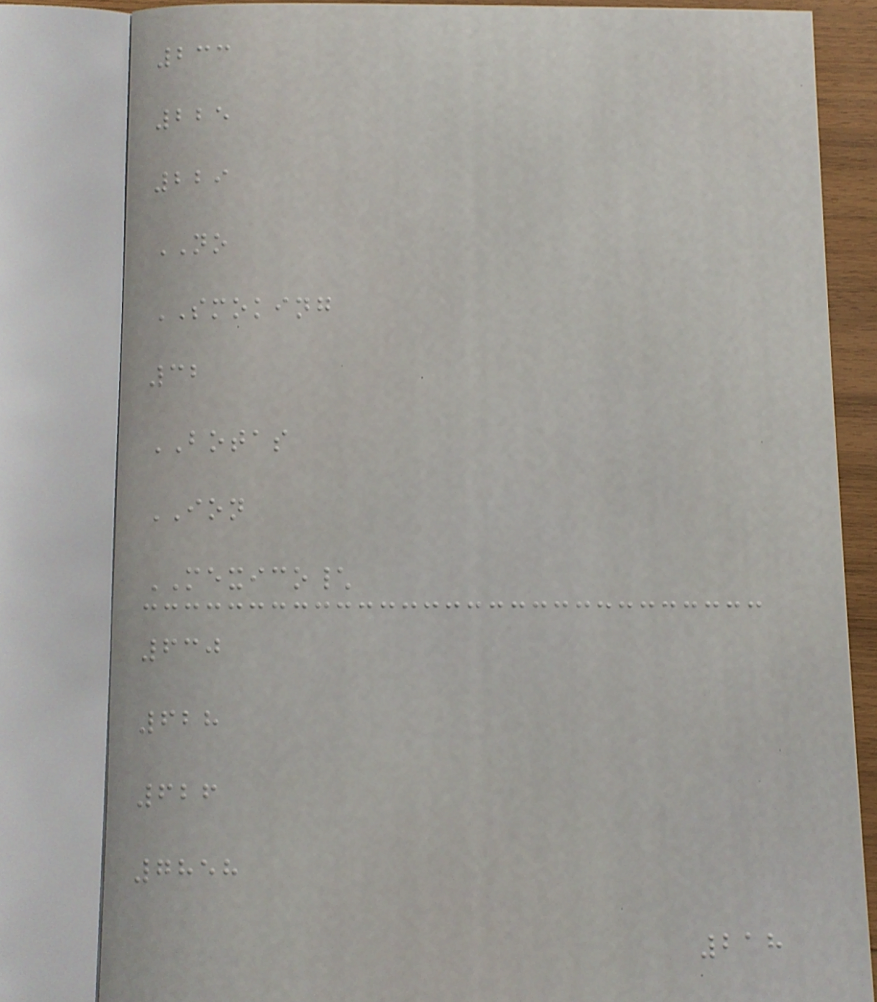233
225
229
NO
SMOKING
32
BOTAS
ION
MEXICO\
630
628
626
7858
218
